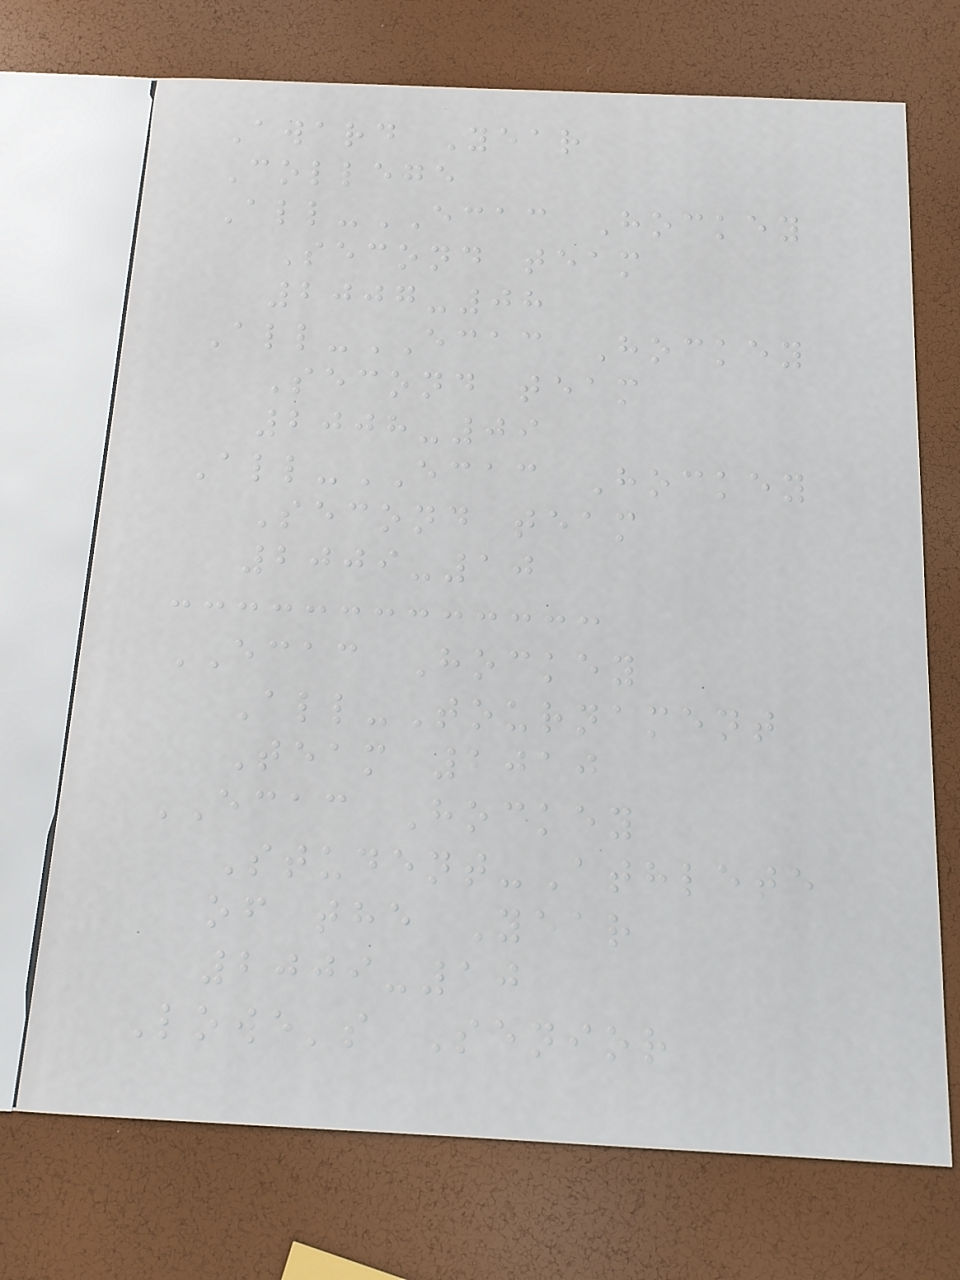Award Year
College
All-ECAC Hockey
Second team
2007-08
All-ECAC Hockey
Second team
2008-09
All-ECAC Hockey
Second team
2009-10
ECAC Hockey
All-Tournament
Team 2010
ECAC Hockey
Student-Athlete
of the Year
2009-10
Lowe's Senior
